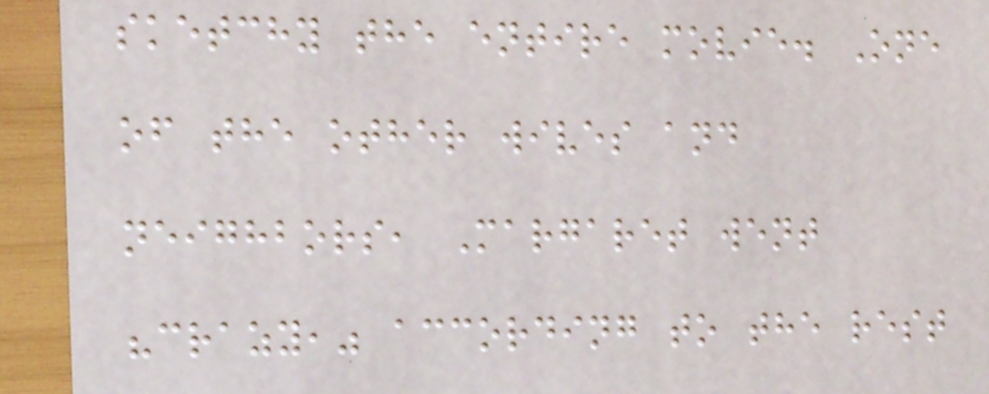sketchy the entire movie. One
of the other wives and
neighbors, Margaret went
"crazy," according to the rest
